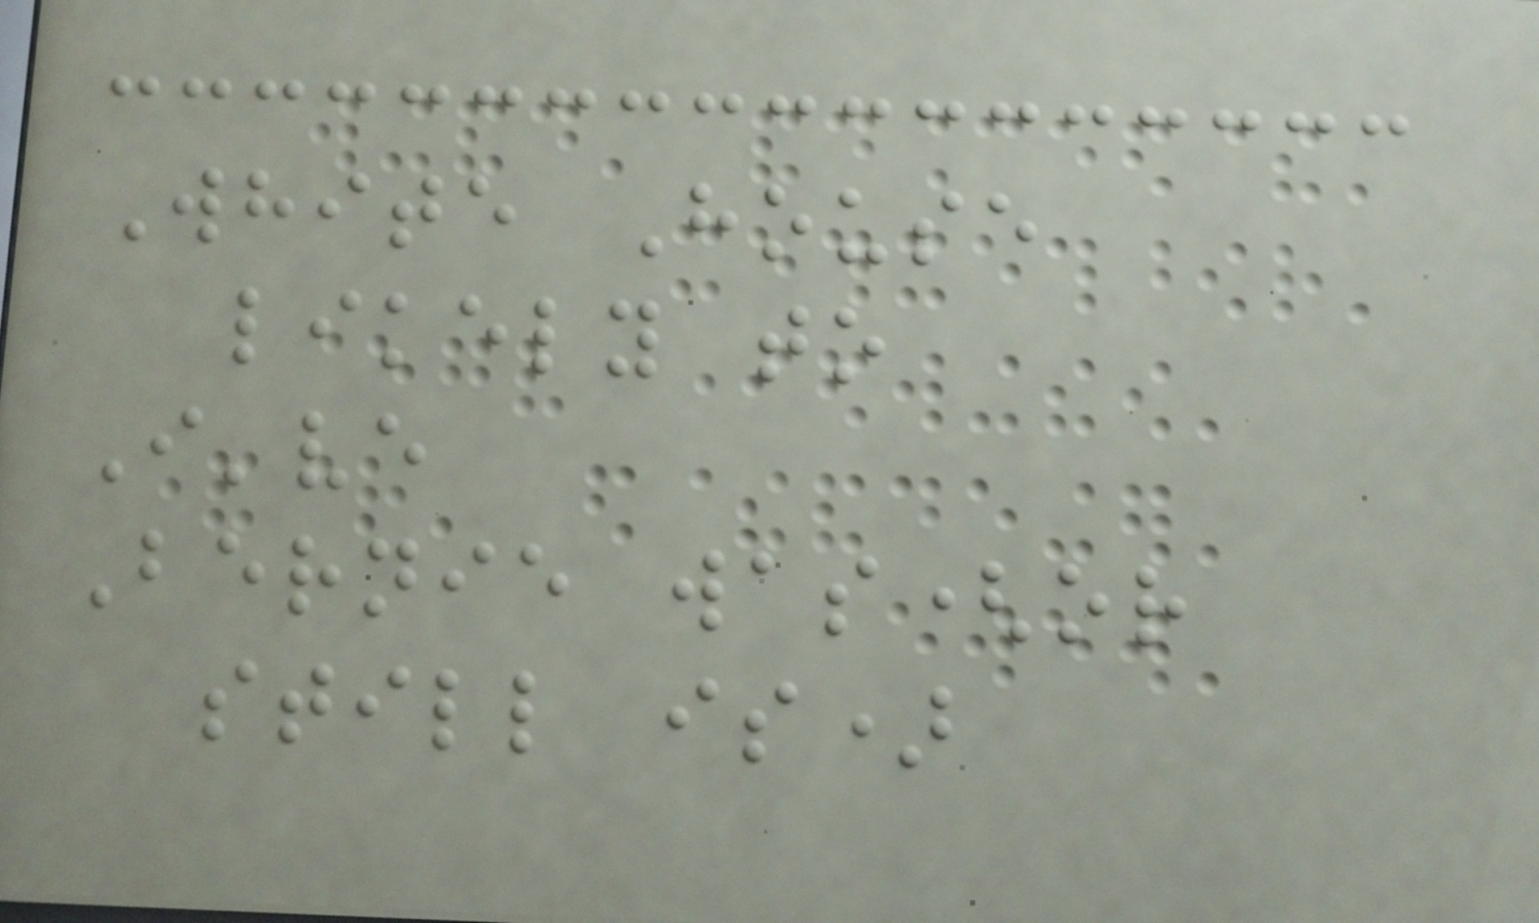White House
likely to
I've
Bernie was(or
still is)
